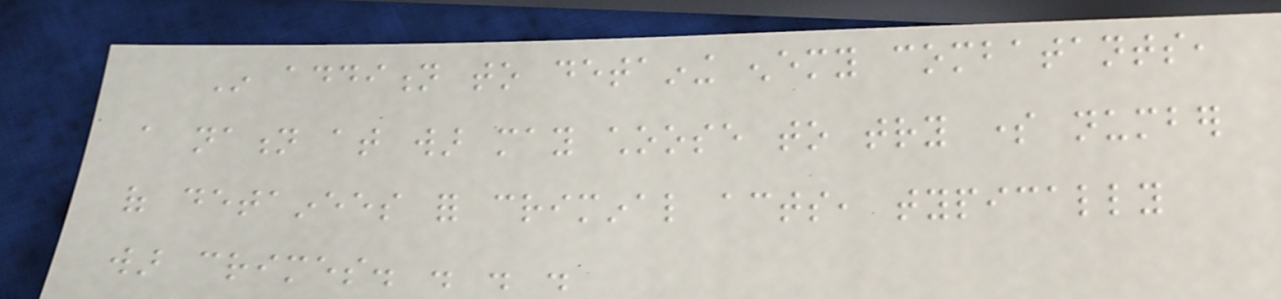In addition to detaining enemy combatants,
a nation at war may choose to try some number
of detainees for criminal acts, typically
war crimes. . . .
